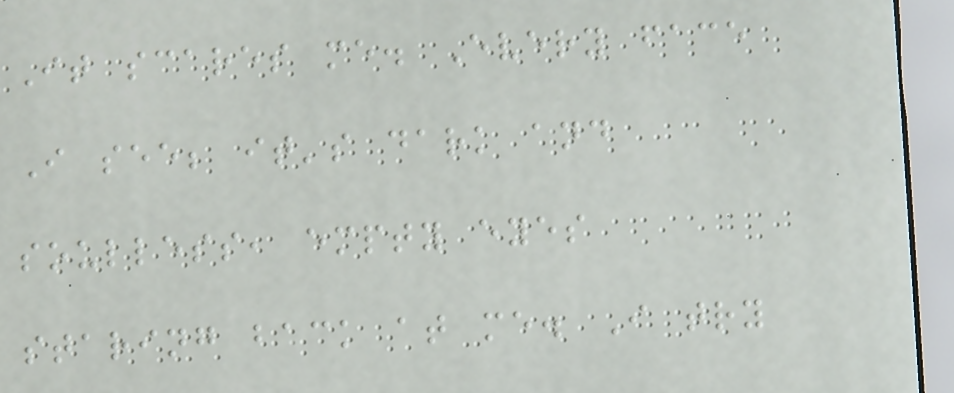It scares me. Every face
I see; it's dark and
soulless, empty eyes
staring back at me. I try
